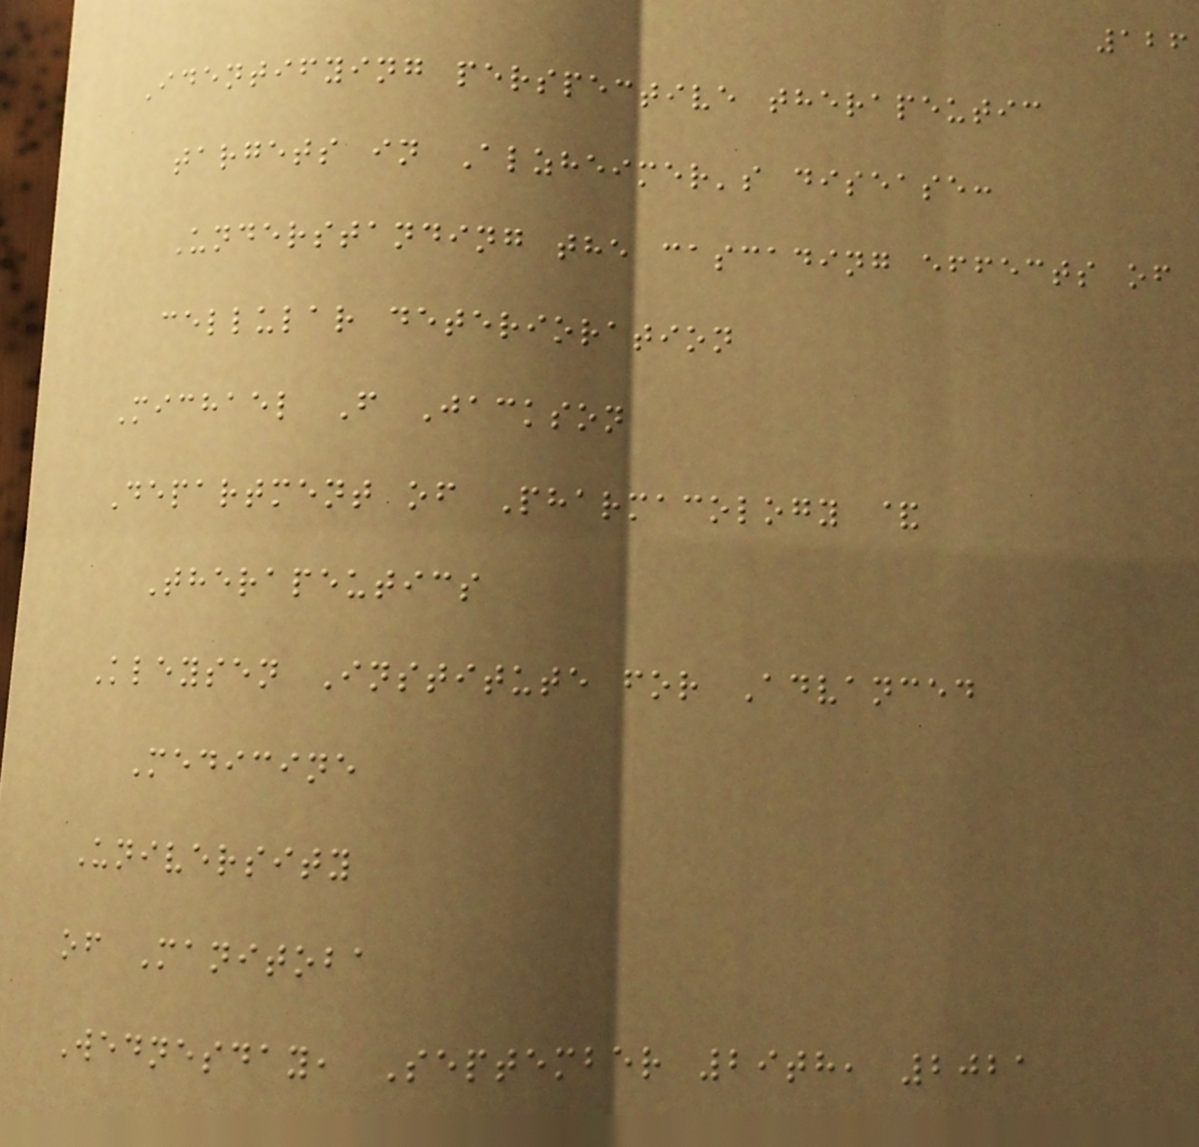126
Identifying perspective therapeutic
targets in Alzheimer's disease:
Understanding the cascading effects of
cellular deterioration
Michael F Jackson
Department of Pharmacology &
Therapeutics
Kleysen Institute for Advanced
Medicine
University
of Manitoba
Wednesday, September 29th, 2021
